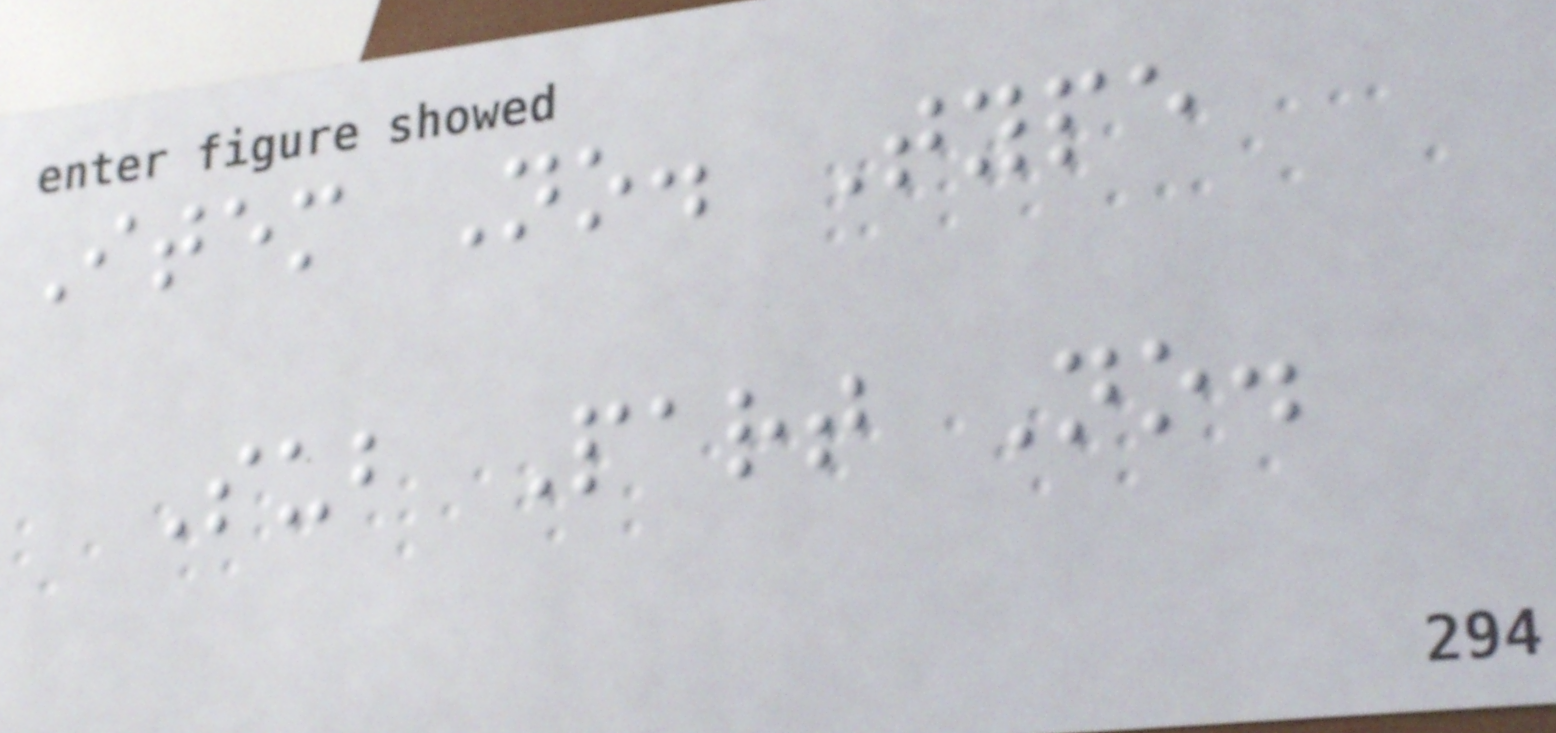Item No. Type
Sub Part No.
